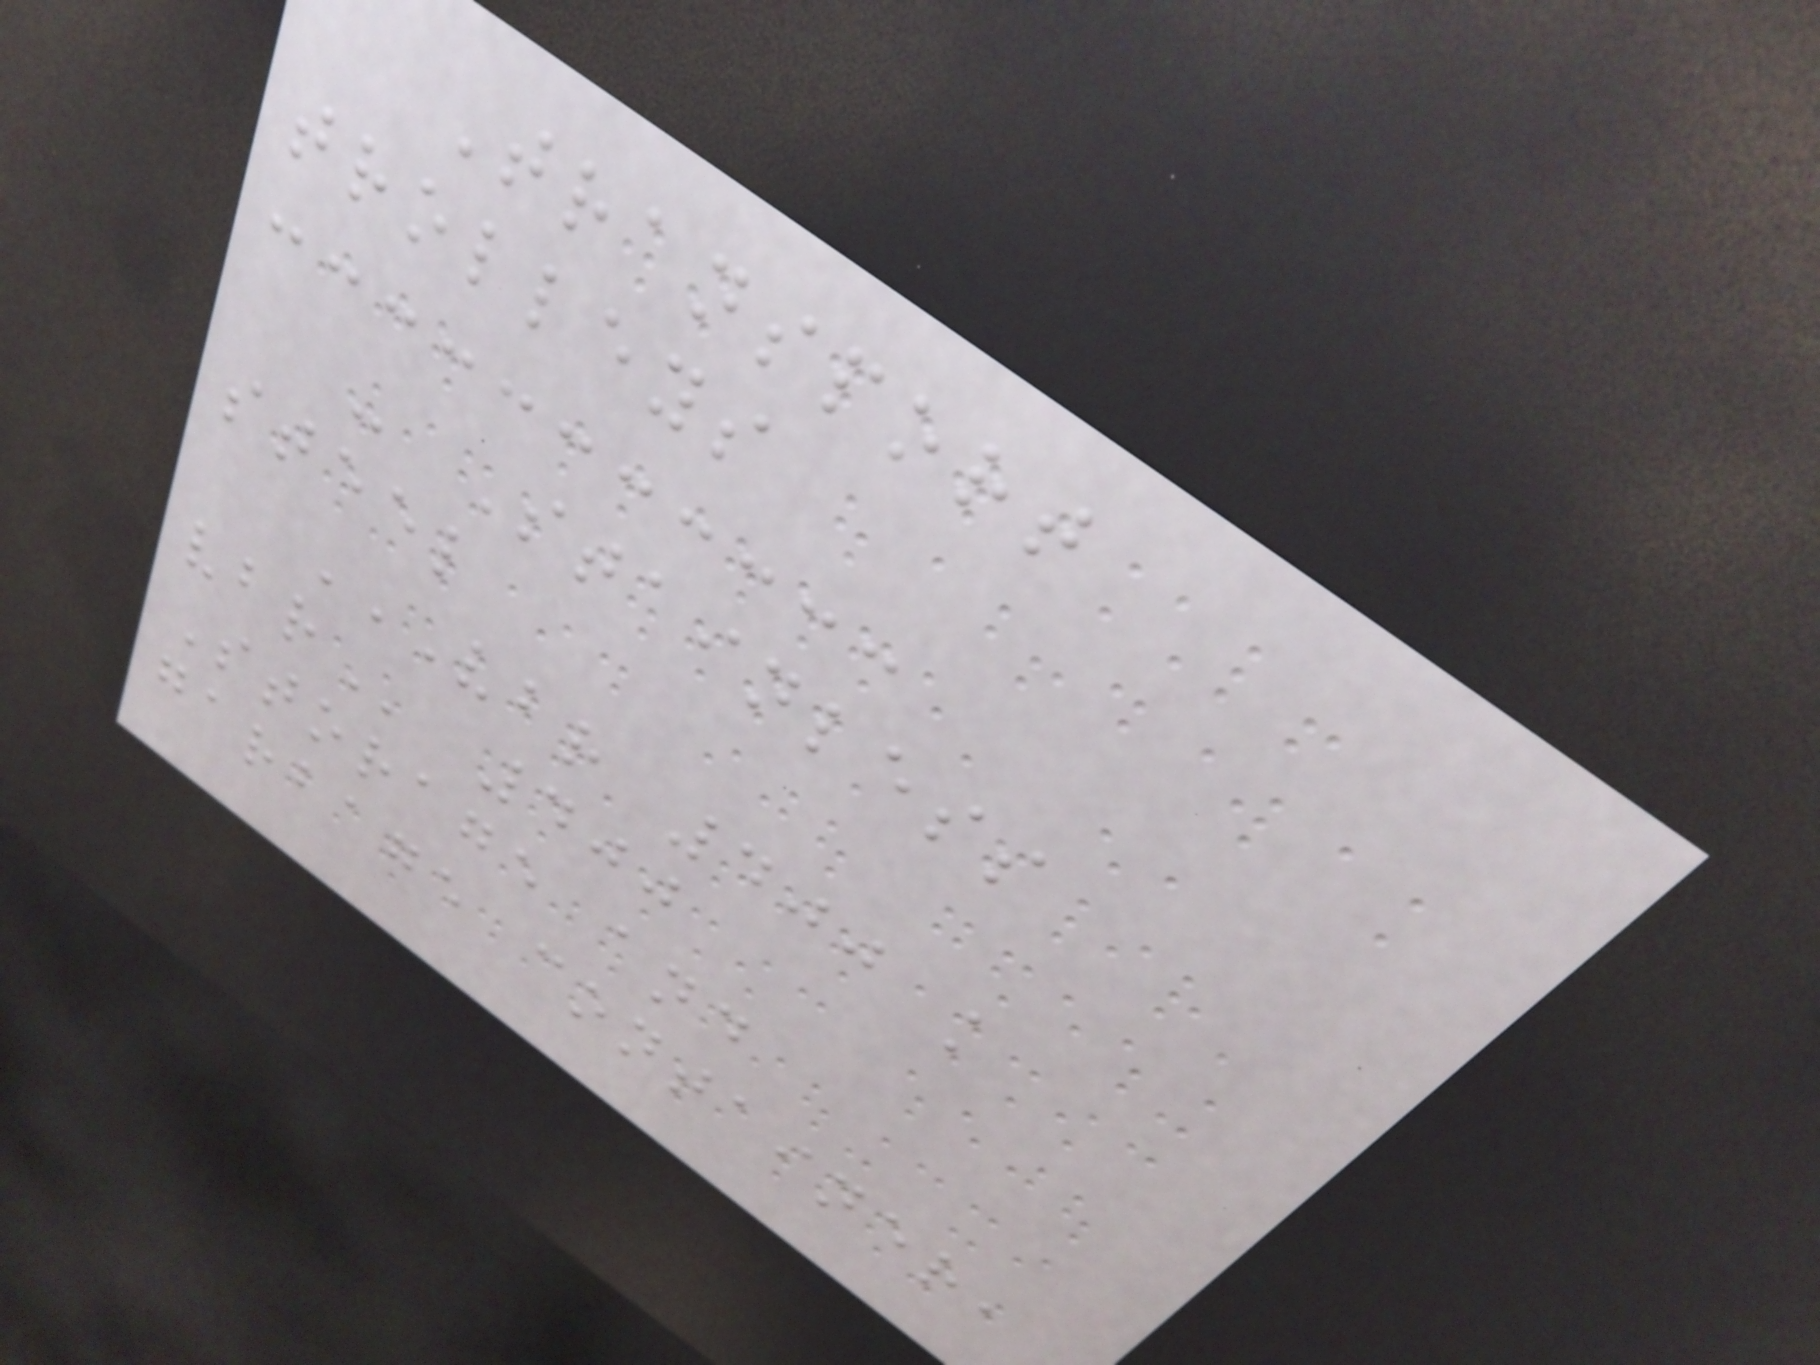Transport
trolleys
- Stainless
steel
VBR 400 K
VBR 400
Storage and
garbage container,
